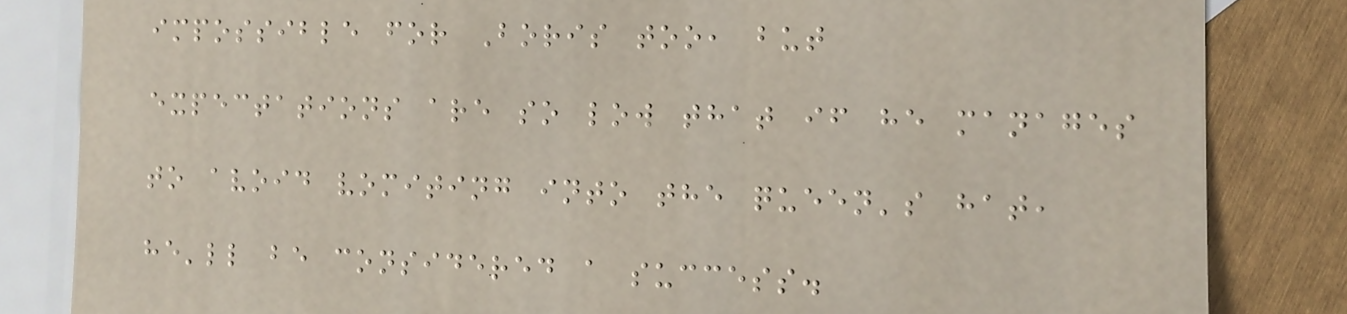impossible for Boris too, but
expectations are so low that if he manages
to avoid vomiting into the queen's hat,
he'll be considered a success.
